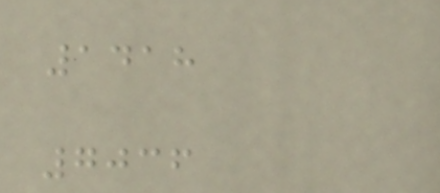1418
7036
